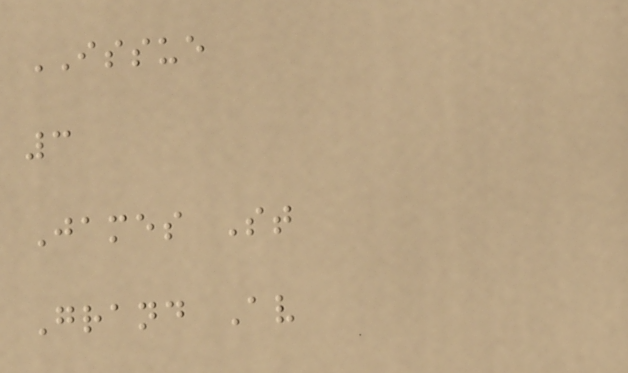ISSUE
3
James St
Grand Av
